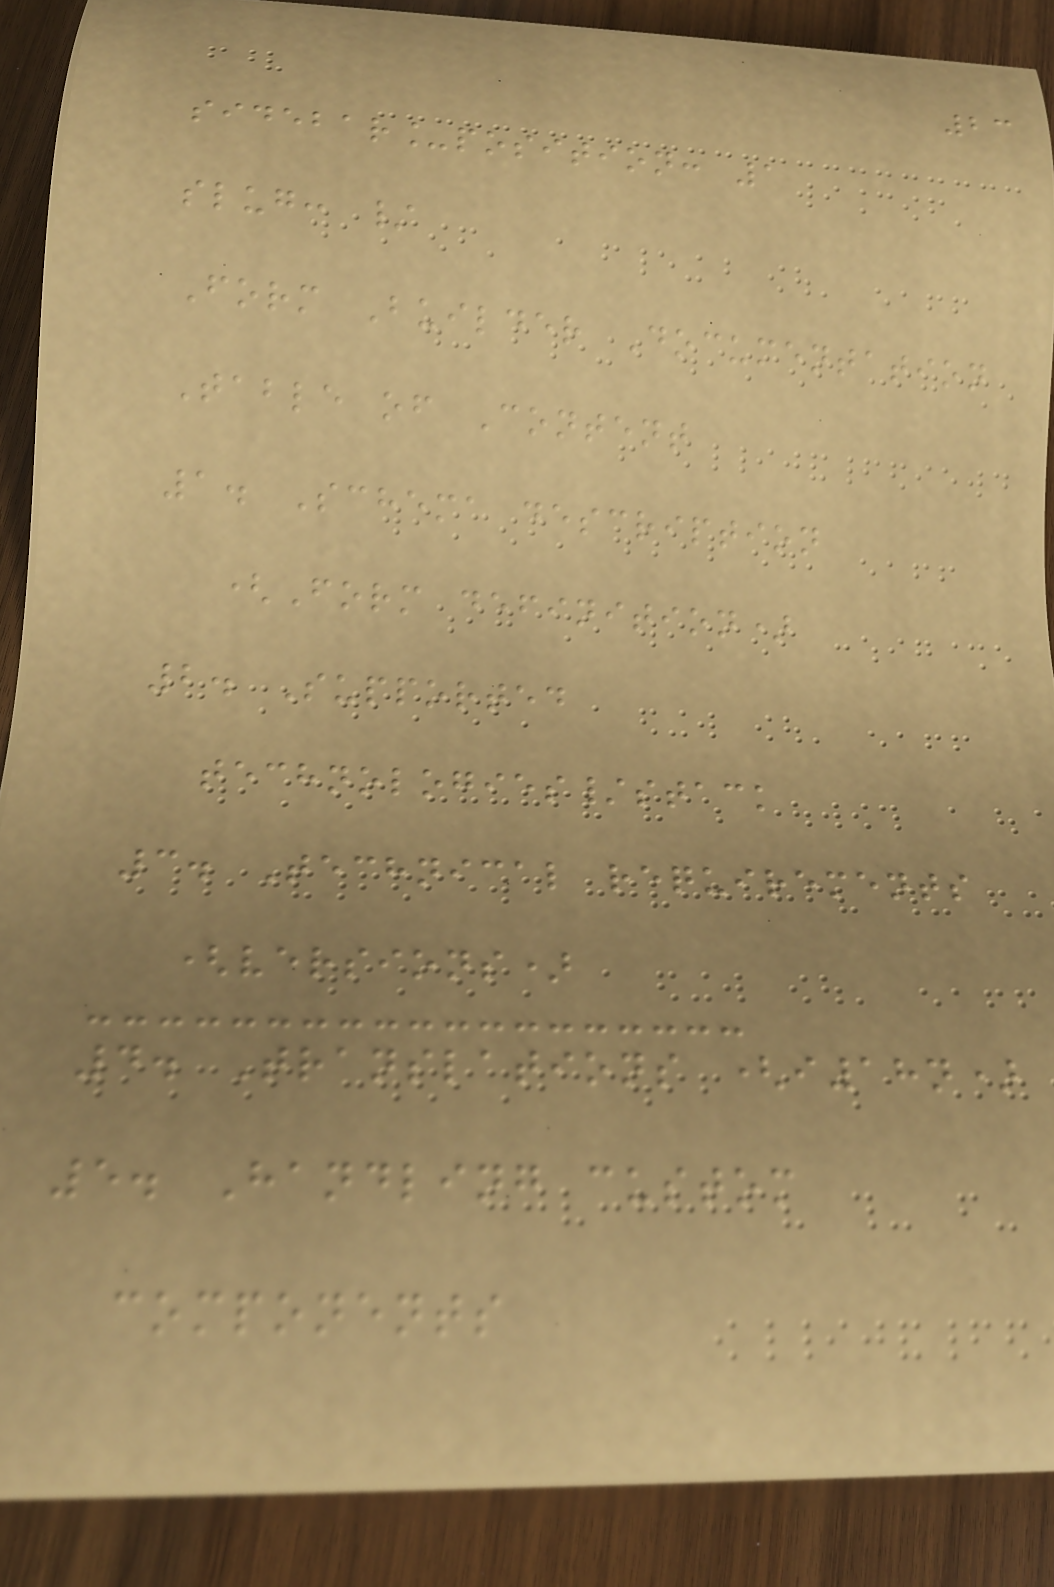23
sidebar_position: 1
slug: /
Form Builder Documentation
Table of Content
1. Schema description
(Form definition)
2. Supported
technologies/stack
3. Technical requirements
(versions)
4. Translations (i18n)
5. Handling custom
components
